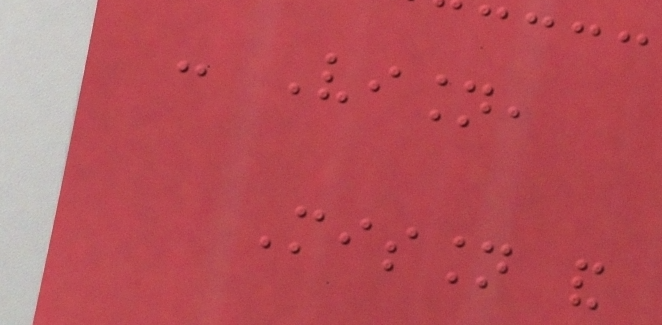- Vision,
Mission and
